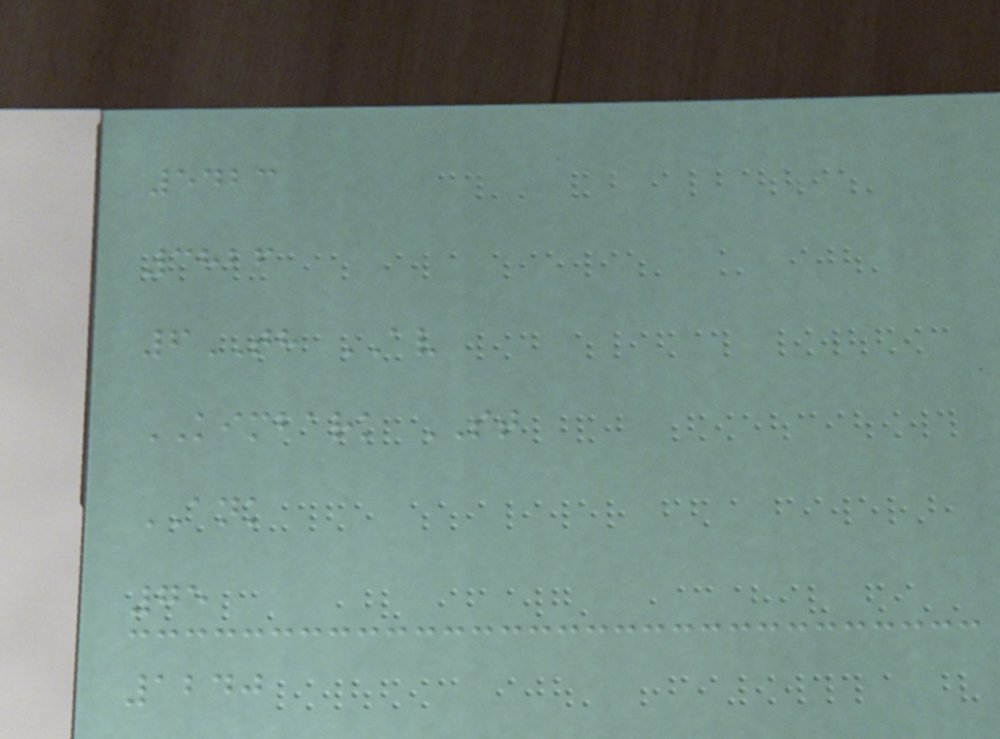5423
3826
6TH AV
KIMBARK ST
ANK
75
1240
